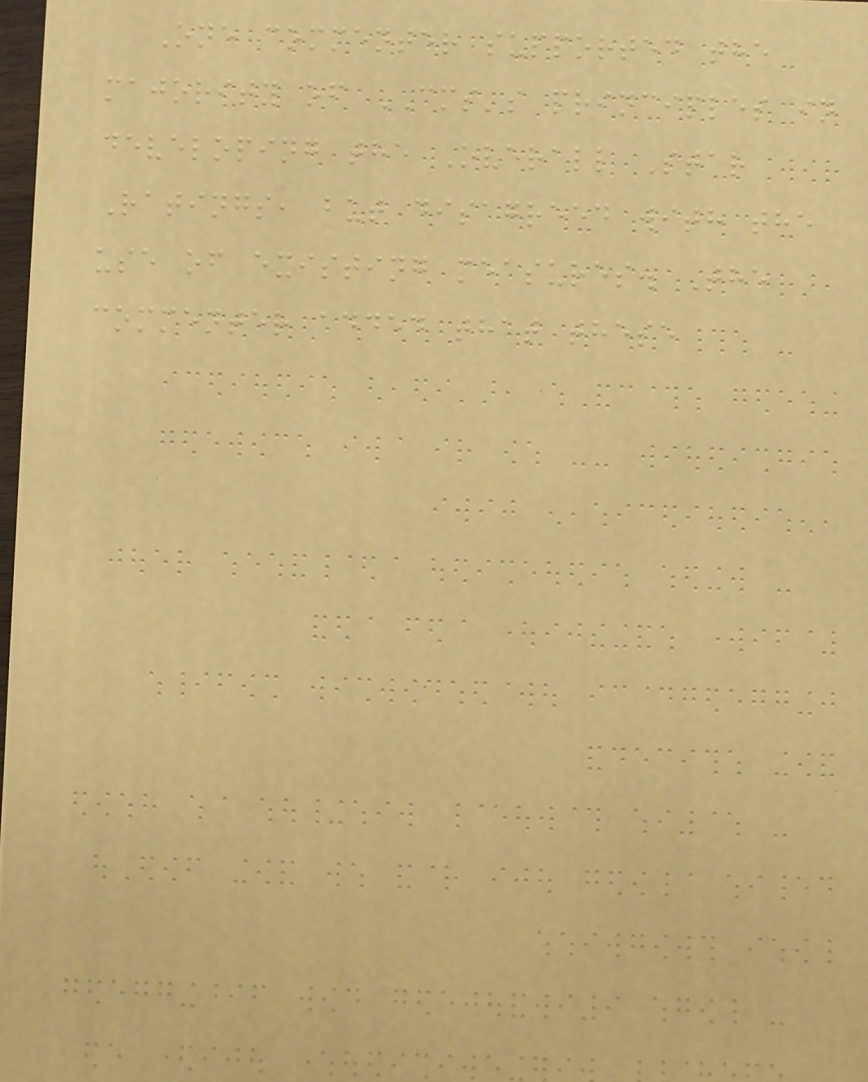One commenter supported the
majority of CMS's principles in
developing the Overall Star
Ratings, but disagreed with the
use of existing measures. The
commenter added that these
